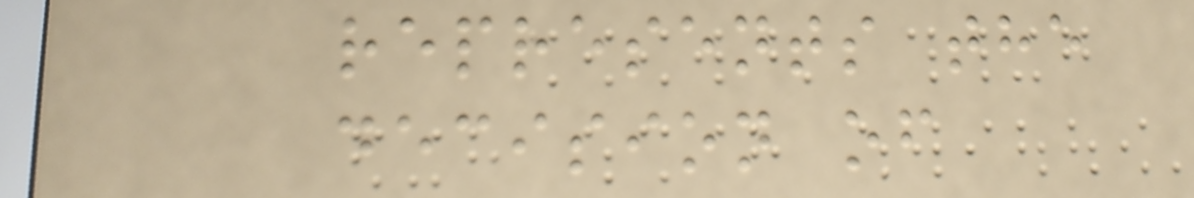represents the
decision of
